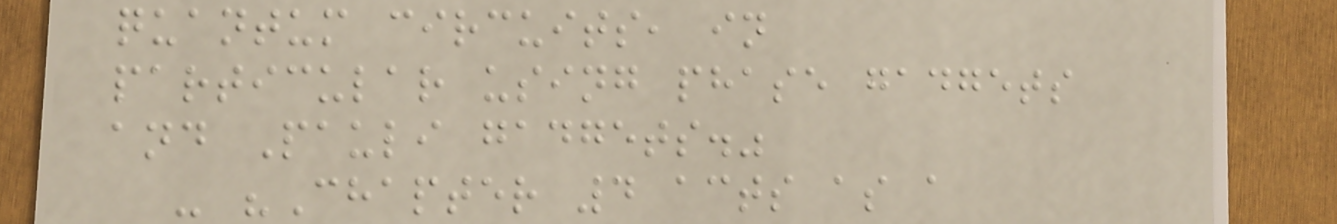quantum circuits, in
particular using phase gadgets
and Pauli gadgets."
- "Chapter 4 acts as a
